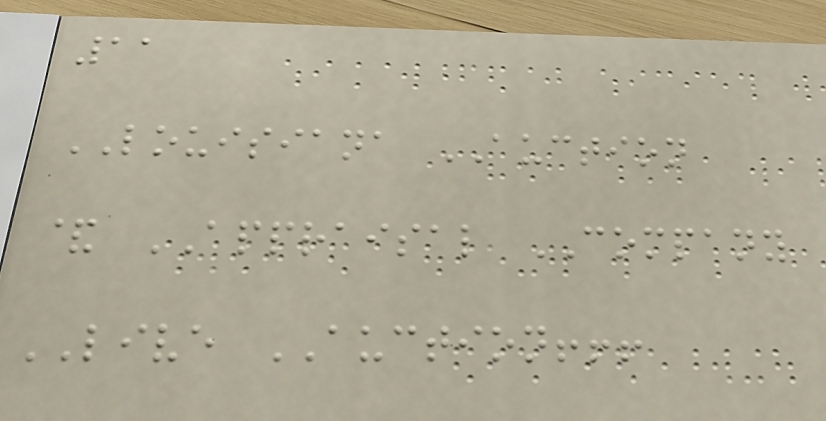11
LOUISIANA AUCTION
& APPRAISAL COMPANY
LIVE AUCTION!!!
